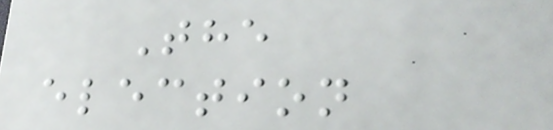The
election
